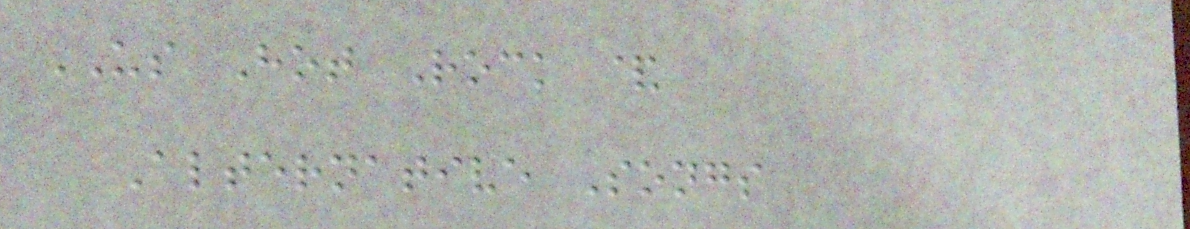US Hot Rock &
Alternative Songs
